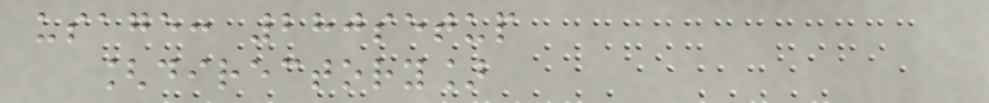usage: 280setup
[directory]
